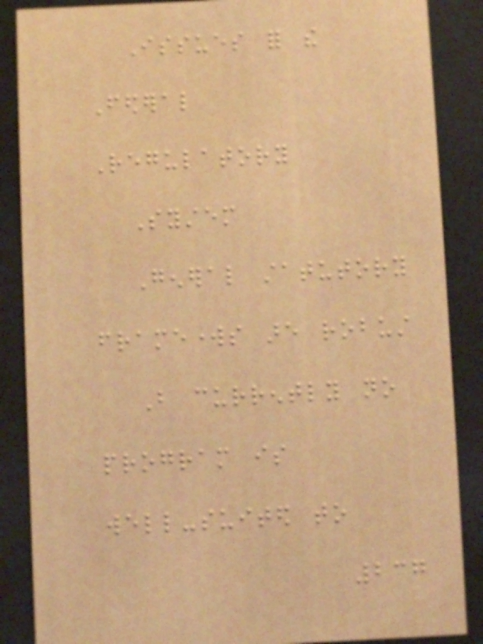Issues for the
Federal
Regulatory
System
General statutory
frameworks are robust
But currently no
program is
well-suited to
237
